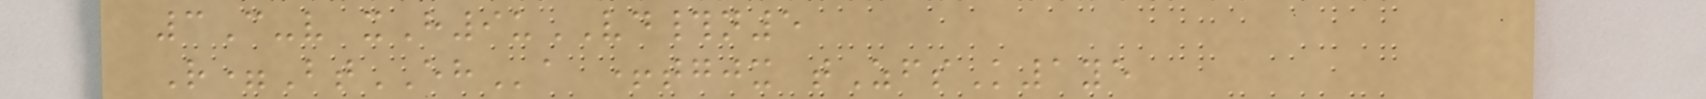3C-v xH9uVD#n5
R=BtEHa +tgjx tZfsK1ye
